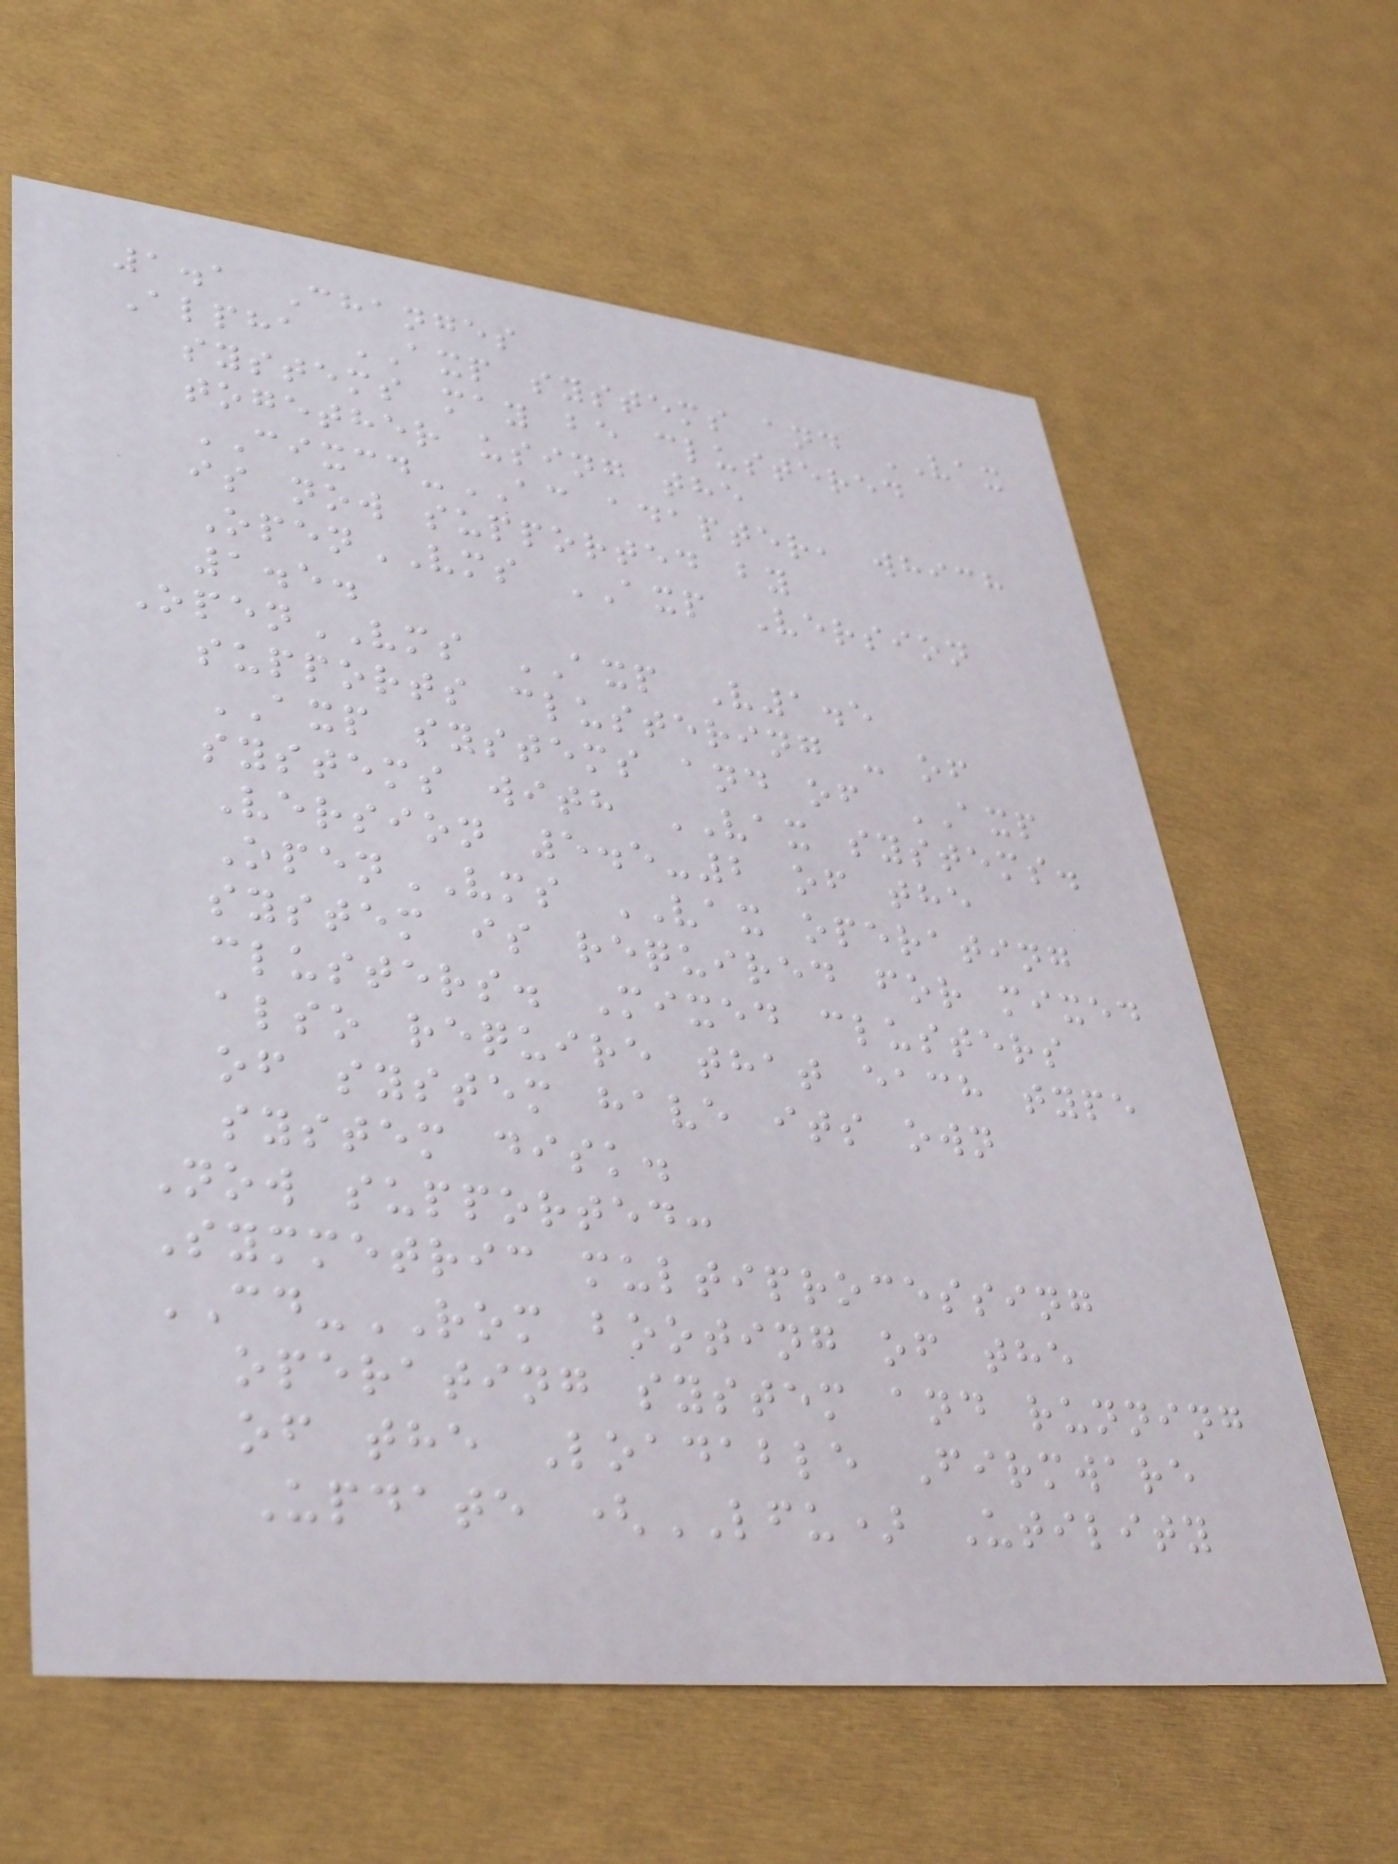1.1 Changes
Alpha AXP systems and VAX
systems may be clustered
together using the
CIXCD-AC adapter, which
is now supported by
OpenVMS AXP Version
1.5.
OpenVMS AXP V1.5
supports clustering - of
AXP systems and of AXP
systems with VAX systems.
Version 5.5-2 of the
OpenVMS VAX operating
system is required for mixed
clusters. Mixed clusters
also require that each type
of system have its own
system disk.
Now supported:
Symmetric multiprocessing
CD-ROM booting of the
operating system and running
of the Loadable Firmware
Update (LFU) Utility
